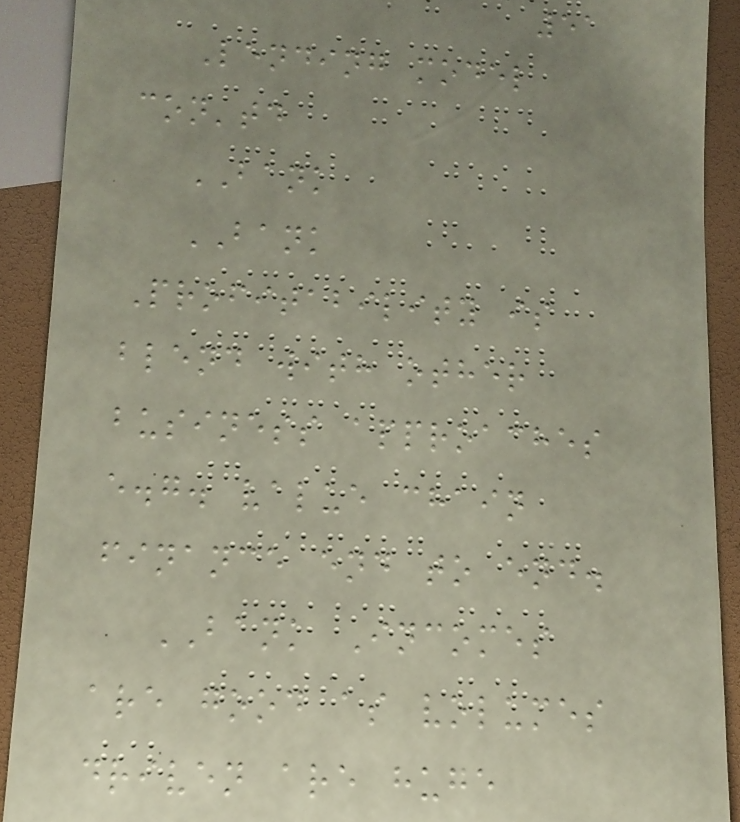51
Lending model
con'td
BANK
BANK
Profitability is
blend with other
business approaches
e.g. value chain
finance end to end.
BANK Incomes
are good as volumes
driven are huge
